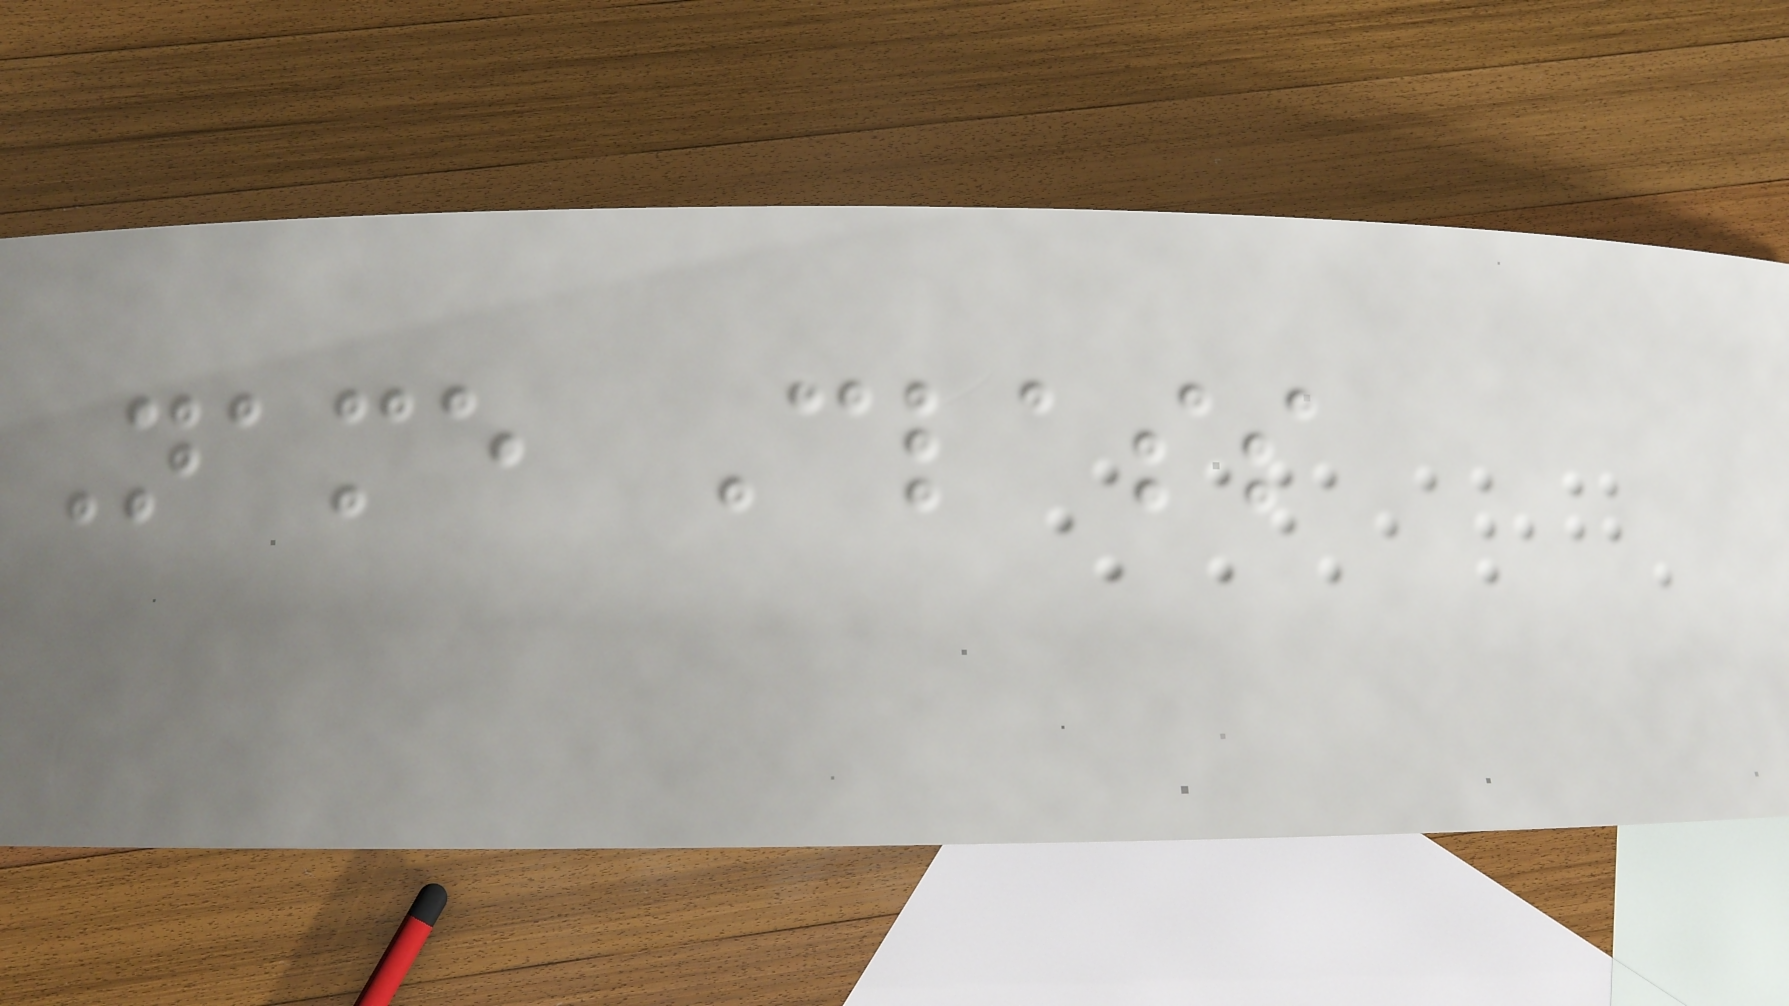Name Class
